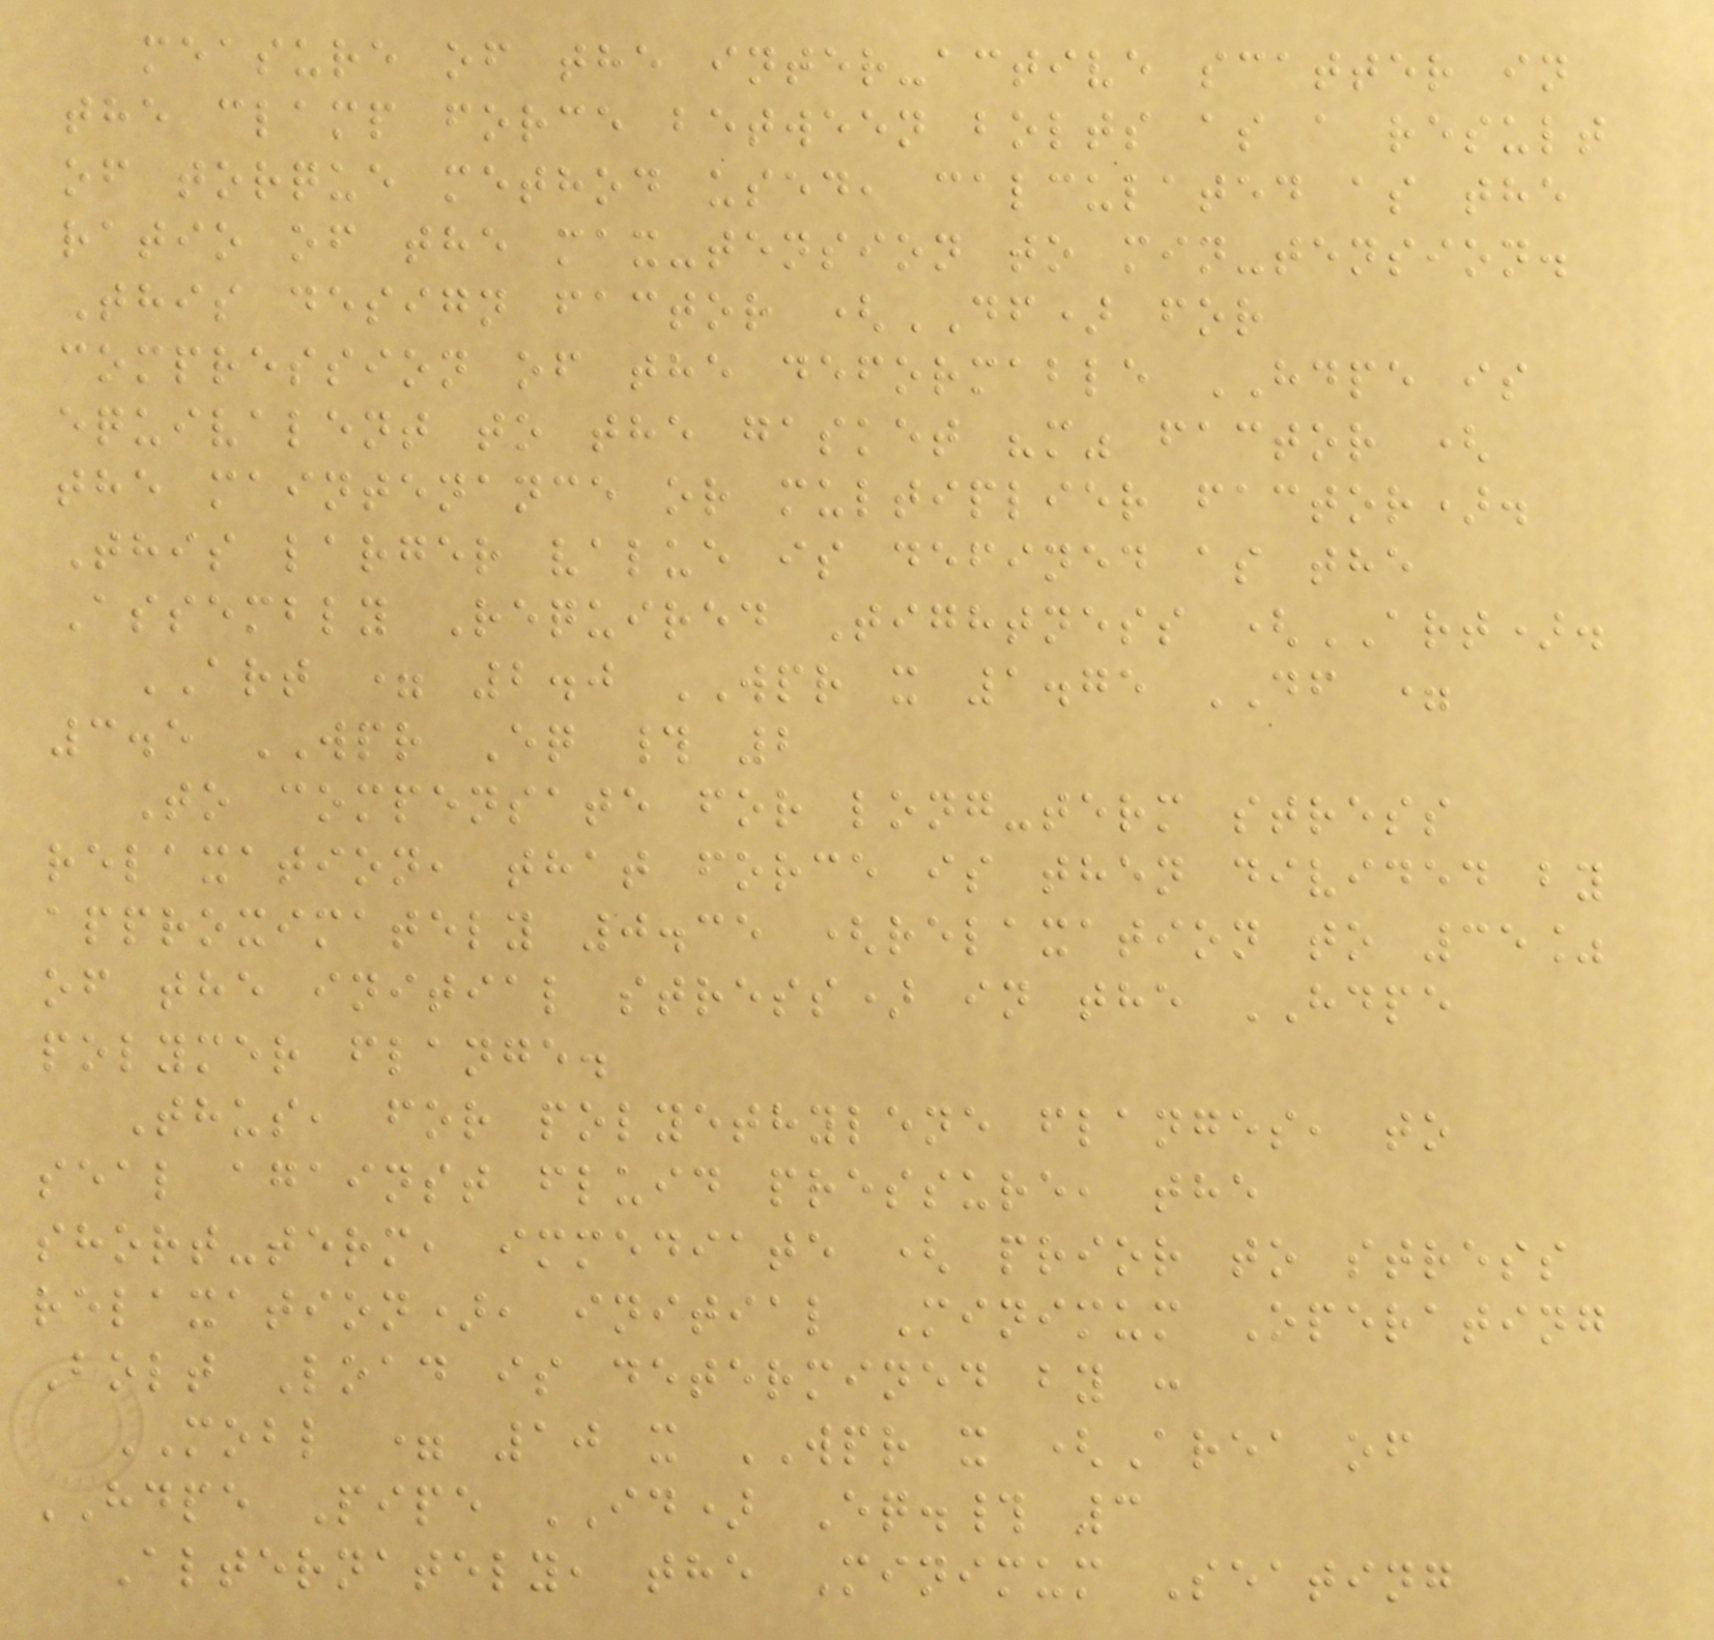measure of the inter-active scatter in
the clamp force between bolts as a result
of torque method used, calculated as the
ratio of the max-tension to min-tension.
This design factor (DF) for
compression of the deformable HDPE is
equivalent to the gasket "m" factor (
the maintenance or multiplier factor).
This larger value is defined as the
Assembly Required Tightness (ART).
ART = 2.0 WPR x 1.75 DF =
3.5 WPR Eq # 2
To compensate for long-term stress
relaxation, that force is then divided by
approximately 0.35 (relaxation to 35%
of the initial stress) in the HDPE
polymer flange.
Thus, for polyethylene flanges, to
seal against fluid pressure, the
short-term, immediate ( prior to stress
relaxation), initial Minimum Operating
Bolt Load is determined by :
MOBL = 10 x WPR x (Area of
HDPE Pipe ID) Eq.# 3
Alternately, the Minimum Seating
